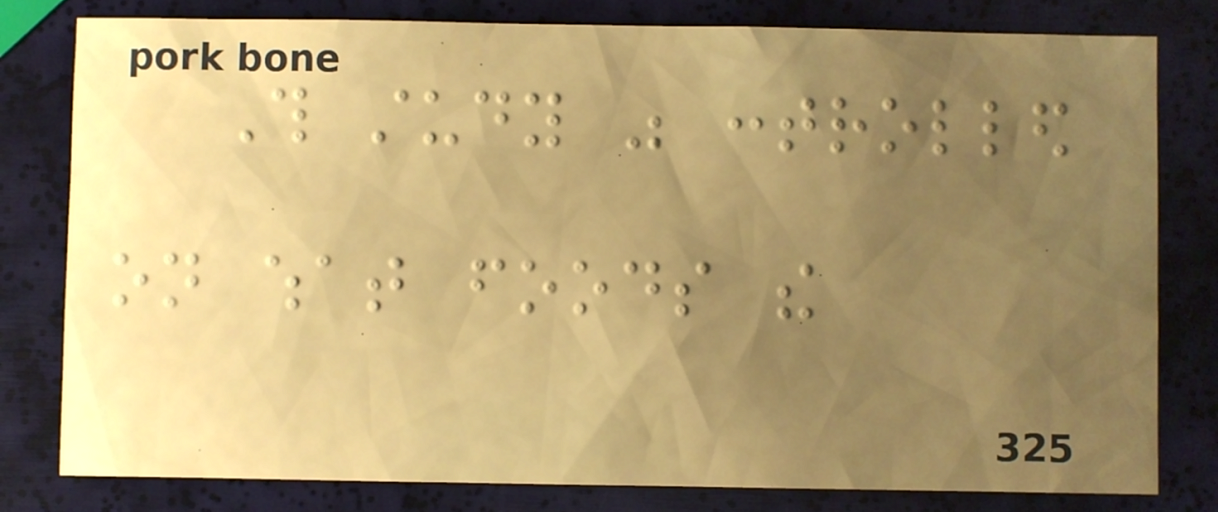This study was controlled
on what foods the
